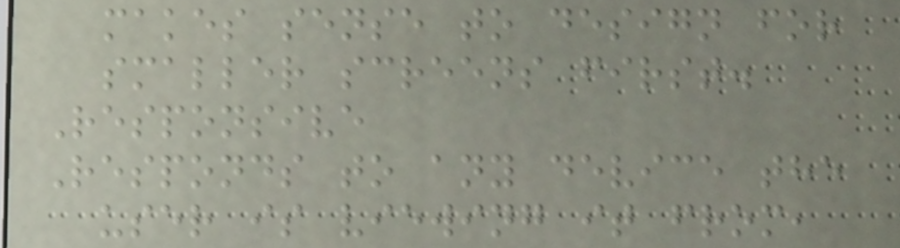makes sense to design for
smaller screens first.
Responsive
Responds to any device the
user is viewing it from,
